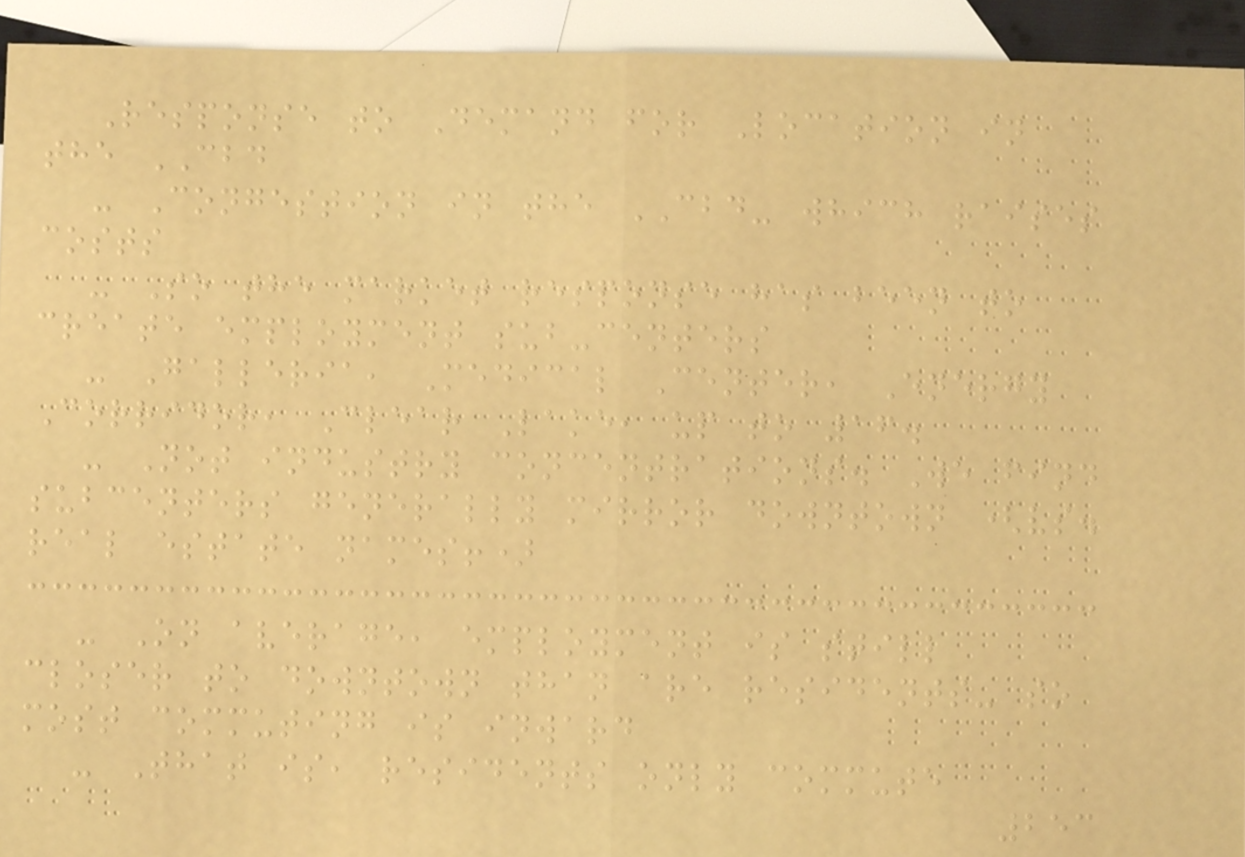Response to Demand for Location in
the CBD
- Congestion in the CBD- which raises
costs
- So the market response has been to
create employment sub-centers
- Galleria, Medical Center, Energy
Corridor, Clear Lake, up to 16.
- Not industry concentrations. We find
subcenters generally mirror downtown (vs.
real estate names!)
- On average, employment is still
closer to downtown than are residents- so
most commuting is inward
- That is, residents only commute
253
